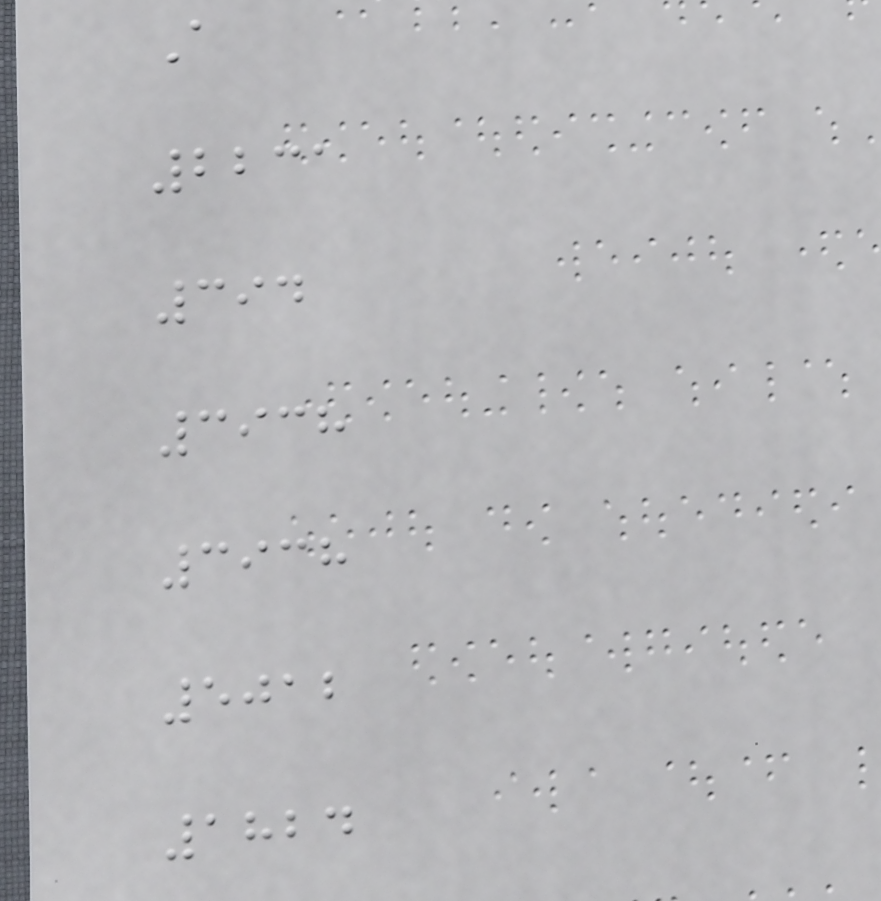A
2231
394
3938
3938
5012
1824
